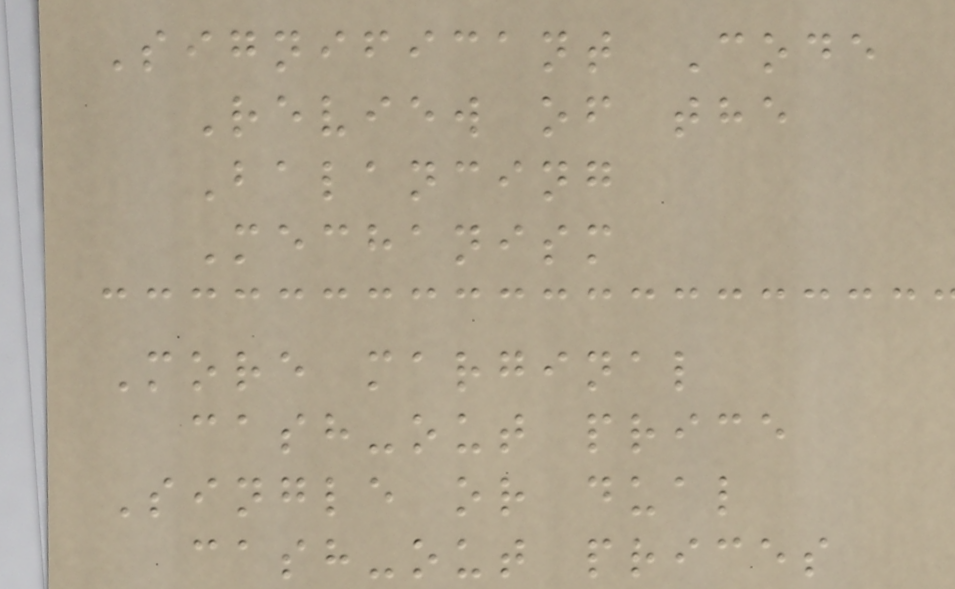Significant Code
Review of the
Balancing
Mechanism
More marginal
cash-out price
Single or dual
cash-out prices
